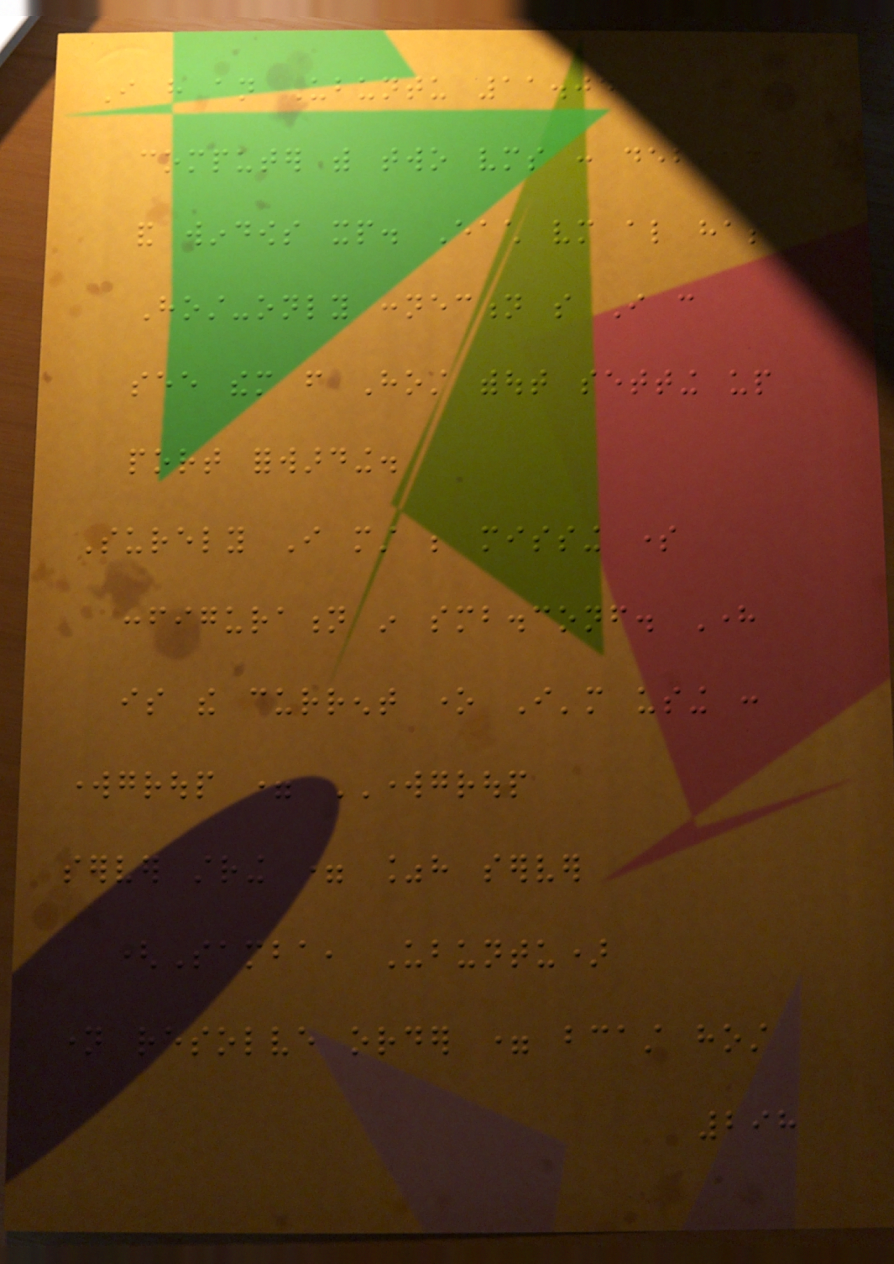I have an Ubuntu 11.04
computer with two vms : debian
and windows xp. Each vm also has
Host-only connection so I can
see them from Host without setting up
port forwarding.
Surely I must be missing some
configuration in smb.conf. Here
is the current one I'm using :
workgroup = WORKGROUP
server string = %h server
(Samba, Ubuntu)
name resolve order = bcast host
298
